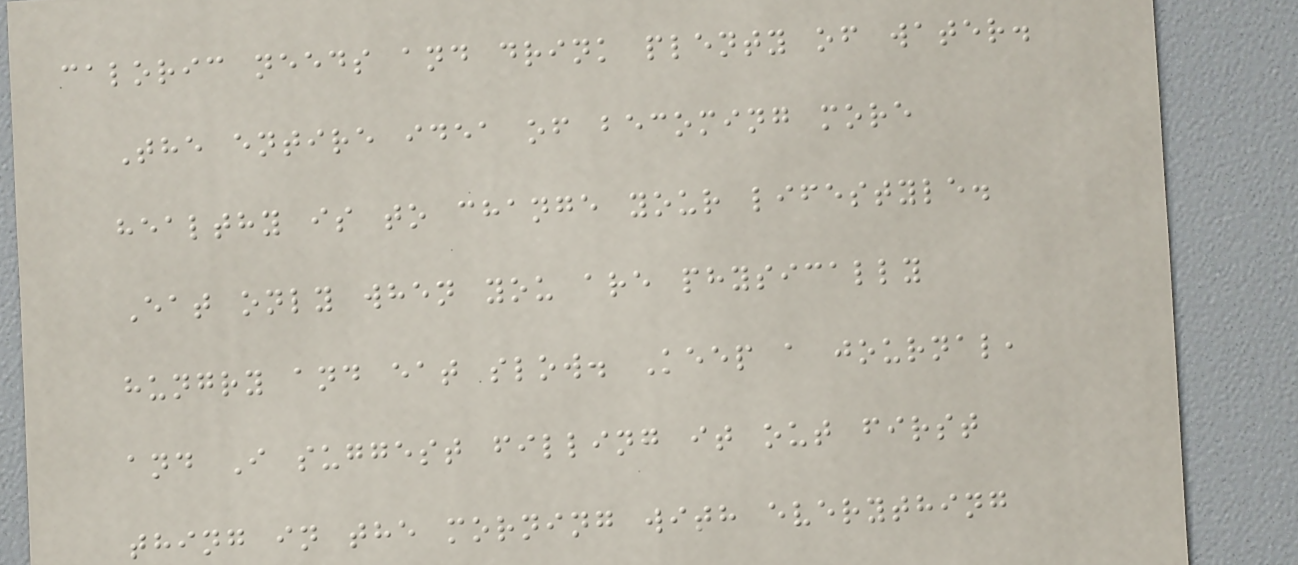caloric needs and drink plenty of water.
The entire idea of becoming more
healthy is to change your lifestyle.
Eat only when you are physically
hungry and eat slow. Keep a journal,
and I suggest filling it out first
thing in the morning with everything
